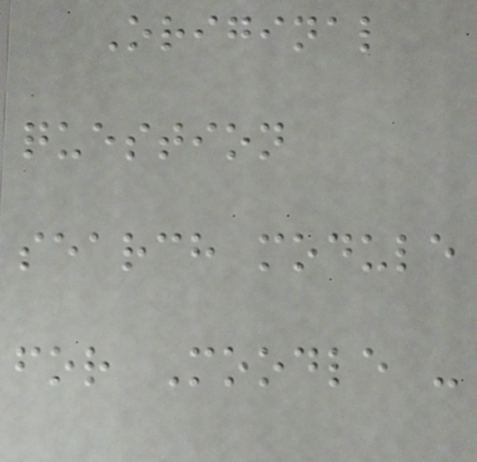Original
question
search module
for Moodle -
